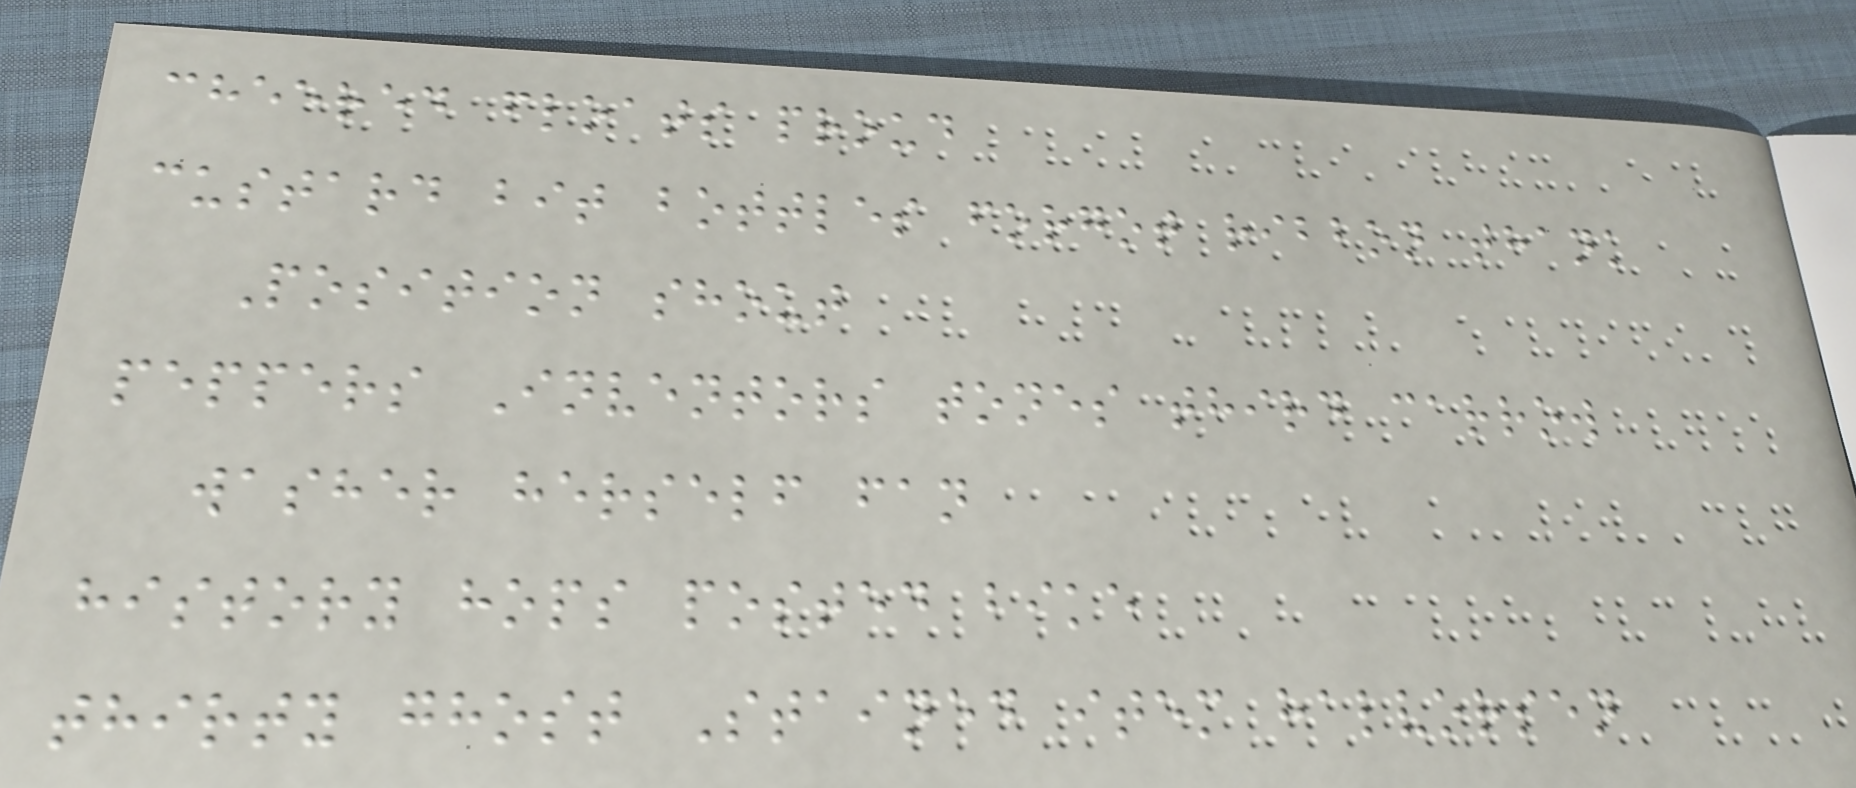cheered floats proud
custard bit bottles forgot ribbon thank
Position shout
peppers Inventors tones third carrow
washer herself fan
history hops posted bike
thirty ghost Stained item halvorsen
